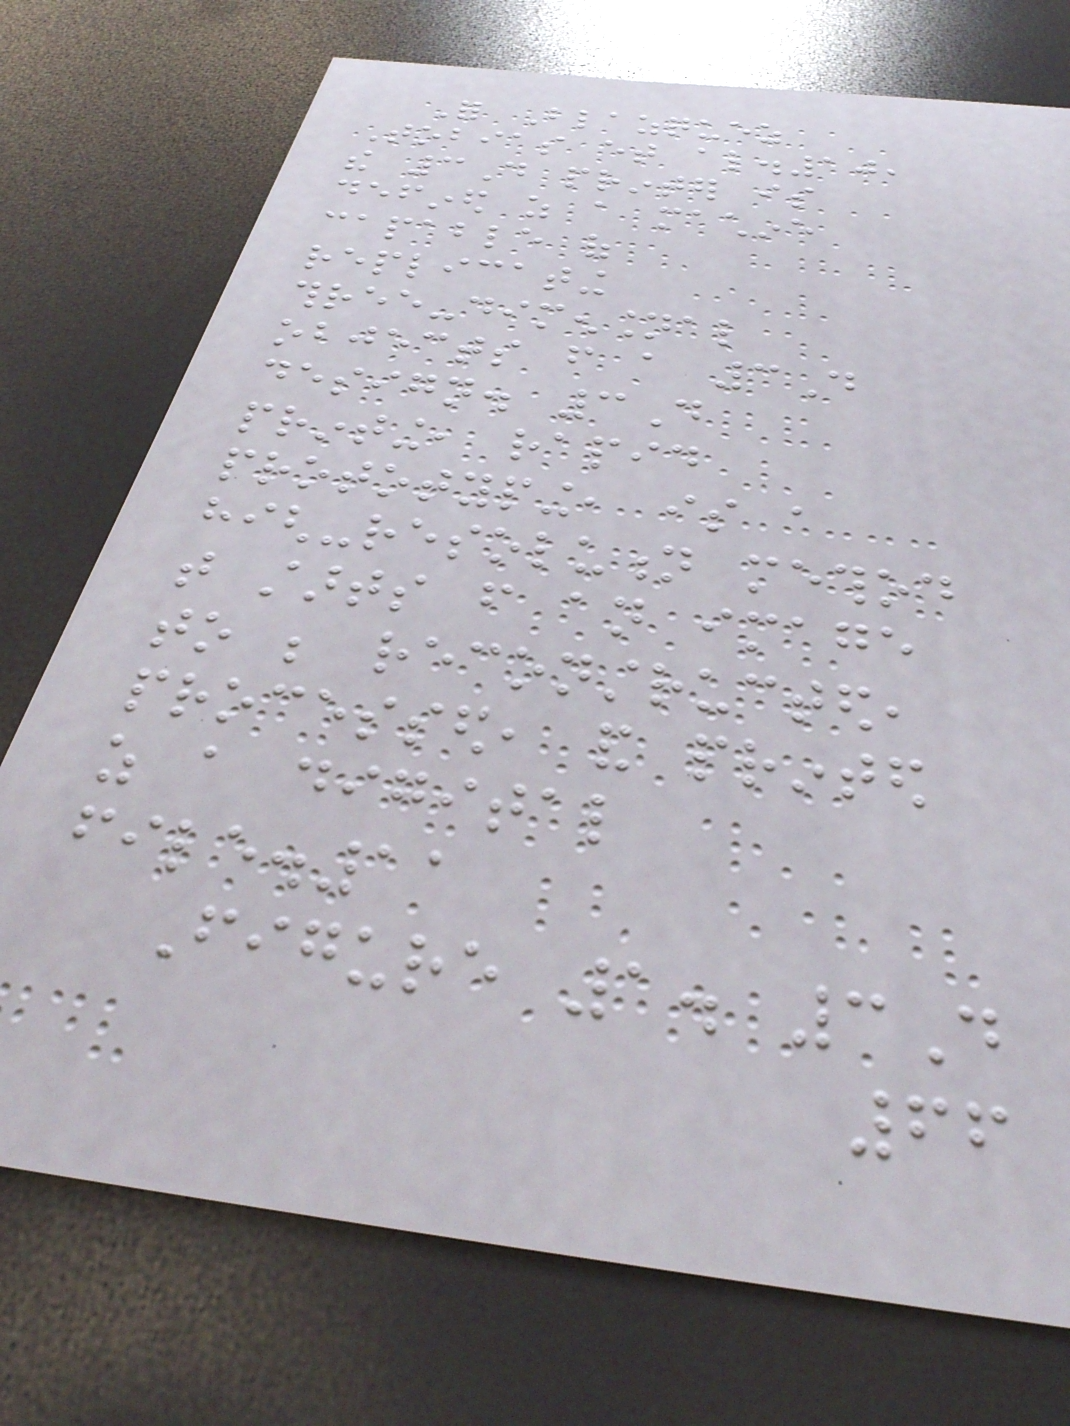For Blazquez
Tobias et al.10,
the 3D printer is
defined as a machine
capable of
replicating
three-dimensional
objects from a 3D
design. 3D
printing, rapid
prototyping, is a
high-resolution method
that starts from an image
to be reconstructed,
processed, and printed
as a digital
file.11
Figure 1. 3D
66
